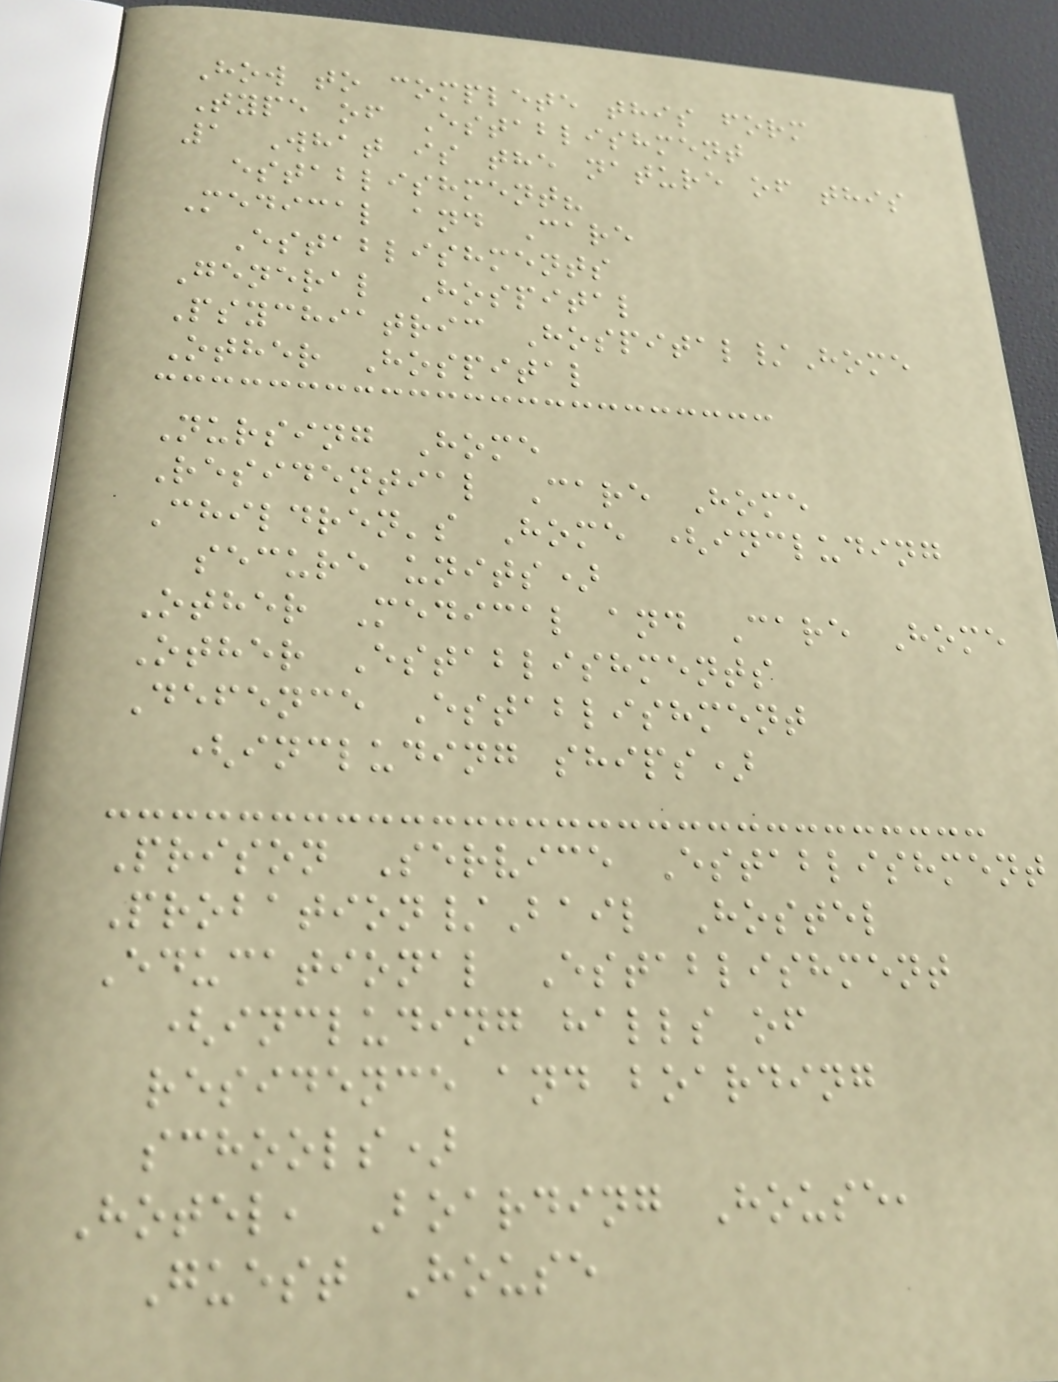How to complete this form
Type of Establishment
1 What is the nature of this
establishment?
Medical and Care
Establishments
General Hospital
Psychiatric Hospital/Home
Other Hospital
Nursing Home
Residential Care Home
Children's Home (including
secure units)
Other Medical and Care Home
Other Establishments
Defence Establishment
(including ships)
Prison Service Establishment
Probation/Bail Hostel
Educational Establishment
(including halls of
residence and boarding
schools)
Hotel, Boarding House,
Guest House
